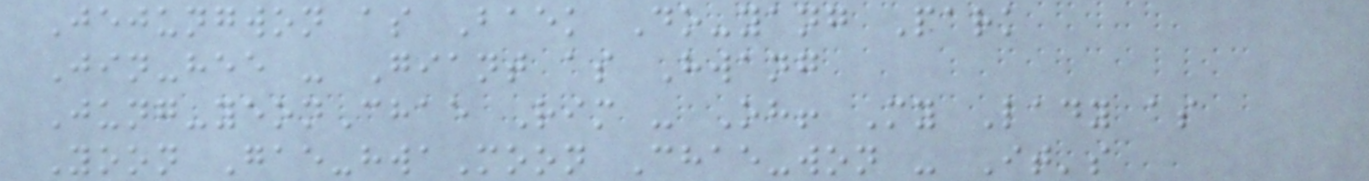Jejungwon as Baek Do-yang Park
Jin-hee - Giant as Hwang
Jung-yeonChae Rim - Oh! My Lady as
Yoon Gae-hwaMoon Chae-won - It's
